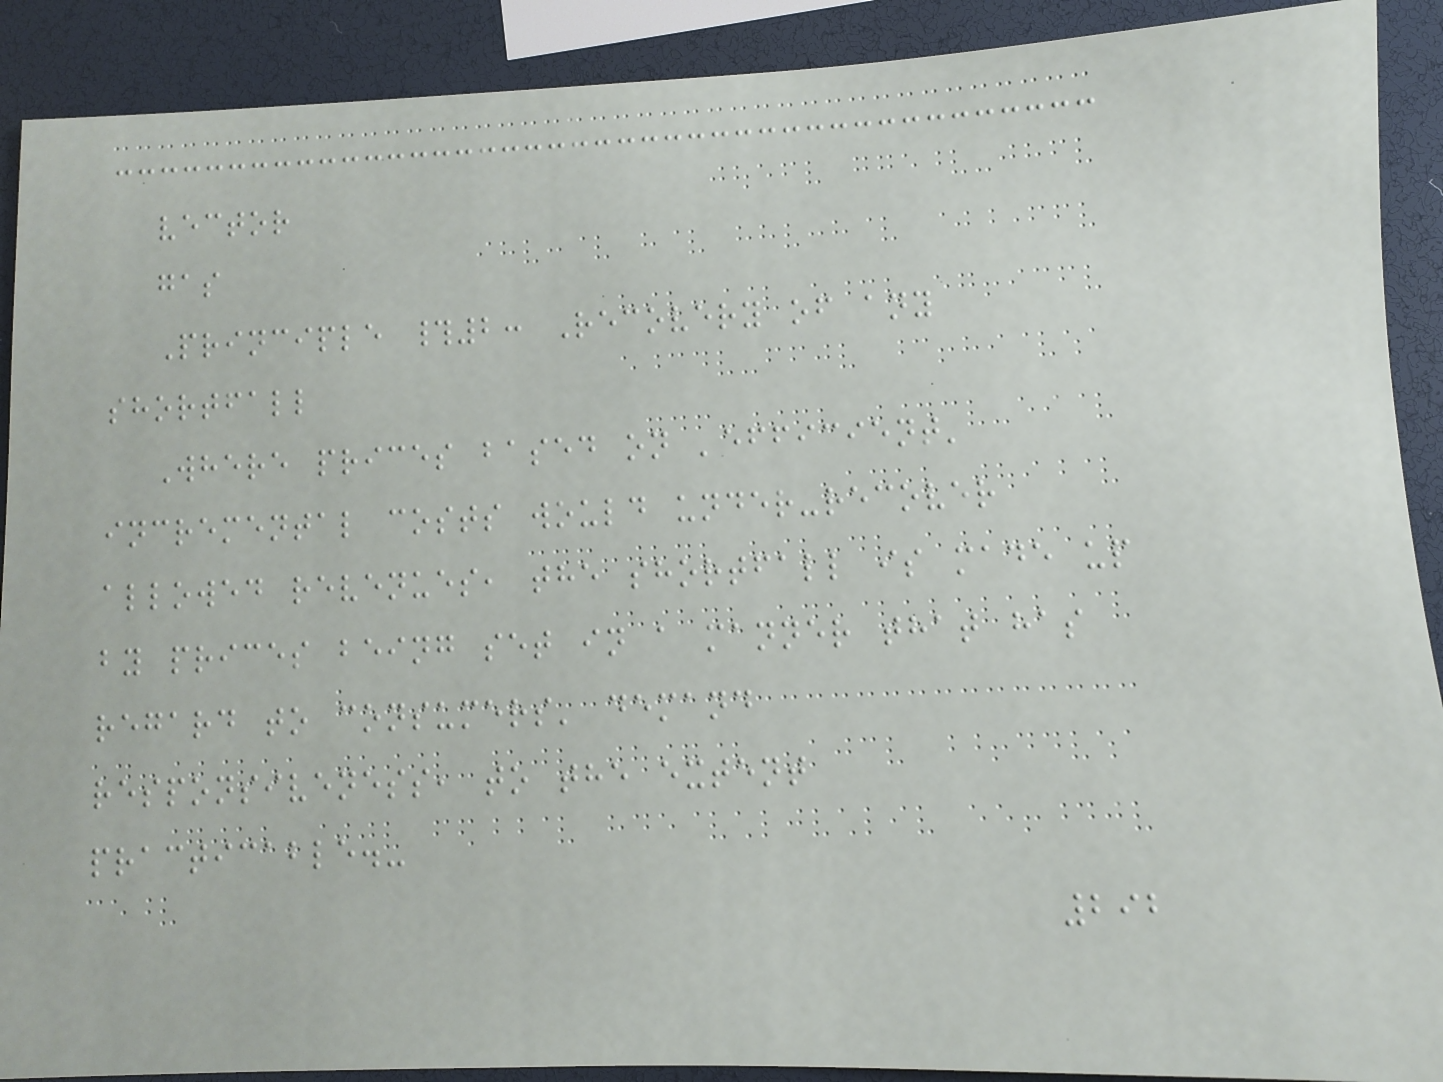vector
gas
Principle #2: Recovery of any
shortfall
Where prices based on 'efficient'
incremental costs would under-recover
allowed revenues, the shortfall is made up
by prices being set in a manner that has
regard to consumers' demand
responsiveness, to the extent
practicable.-
292
